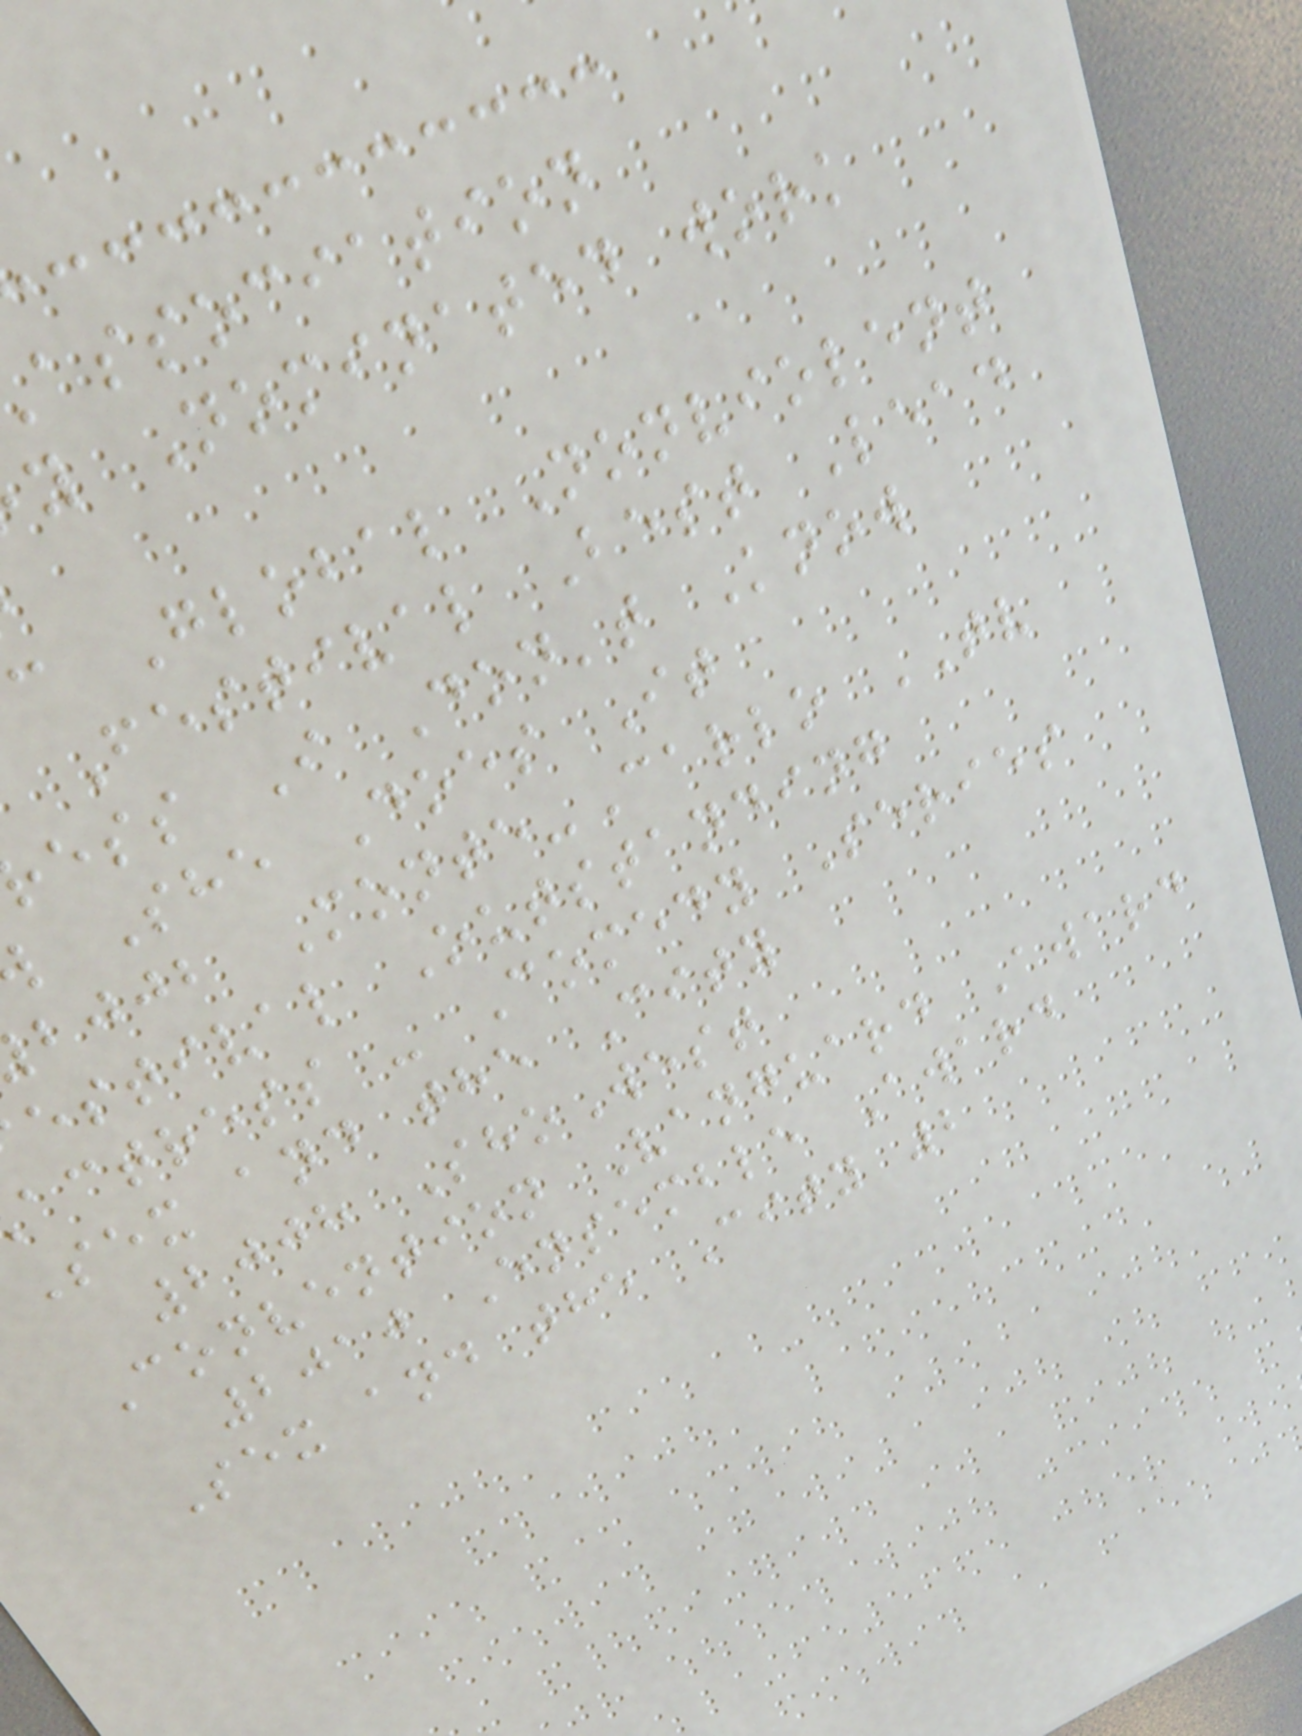association
y Nominated work
c Global Nonviolent
Festival Best Lead
ess I Don't Know
She Does It
bjjb Monte-Carlo TV
estival Outstanding
actress - Comedy Series
Sex and the City
2008 ShoWest
Convention Vanguard Award
2010 Ensemble Award
Sex and the City 2
